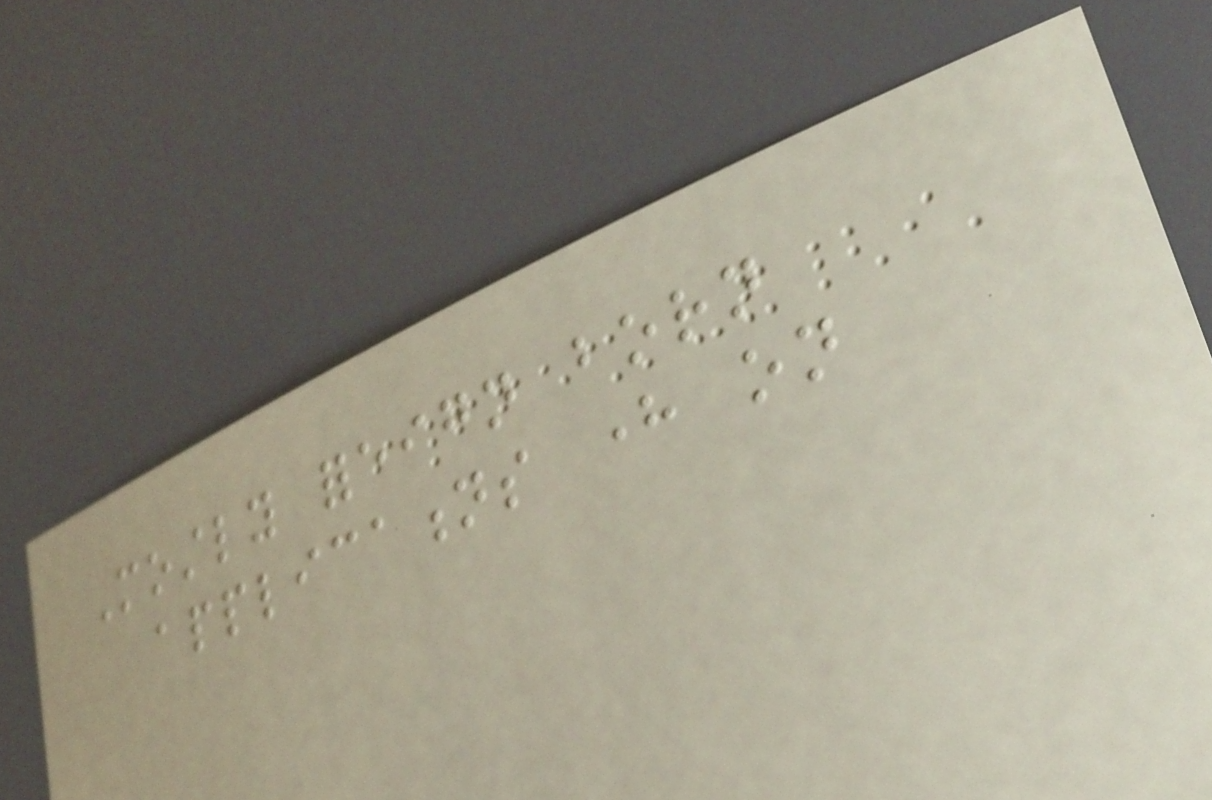Mostly foreign born
applications here on
